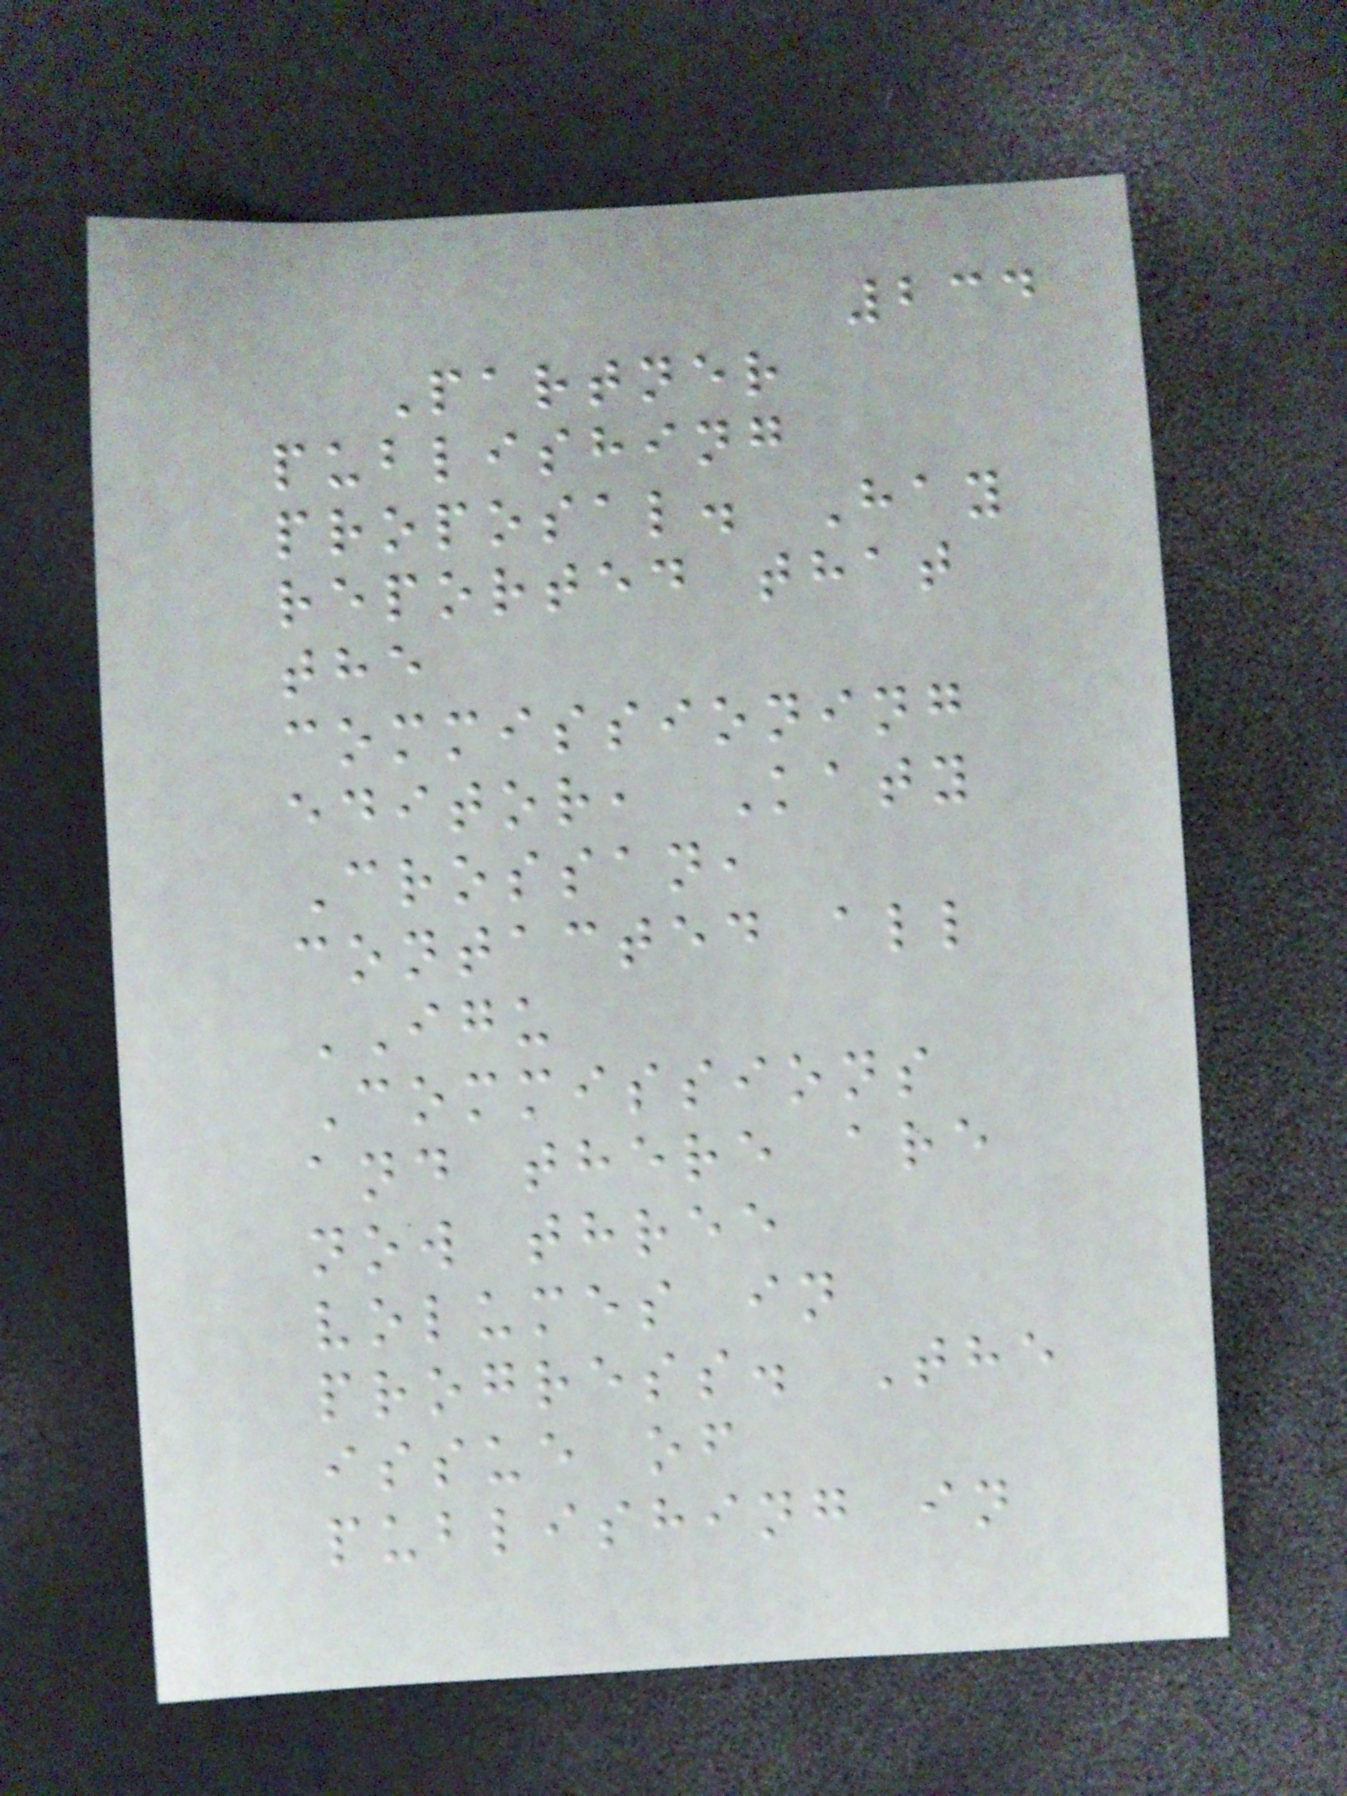234
Partner
publishing
proposal. Hay
reported that
the
commissioning
editor, Katy
Crossan,
contacted all
IGU
Commissions
and there are
now three
volumes in
progress. The
issue of
publishing in
